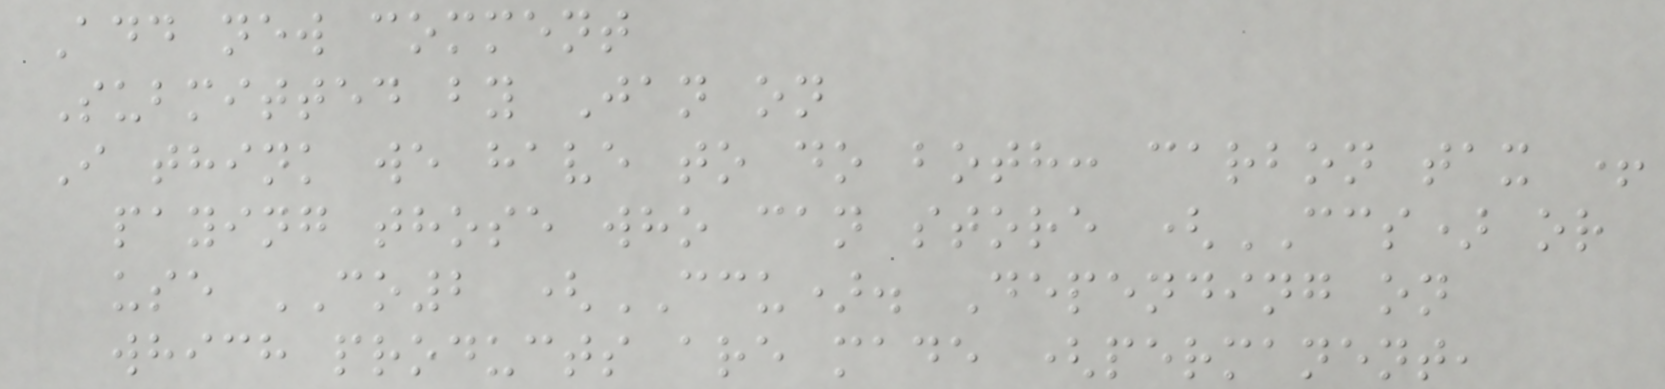Add new comment
Submitted by Jan on
I think we have to do both: carbon tax +
paying those who can store (CCS) or
use CO2 (CCU). Depending on
which products are made (permanent,
